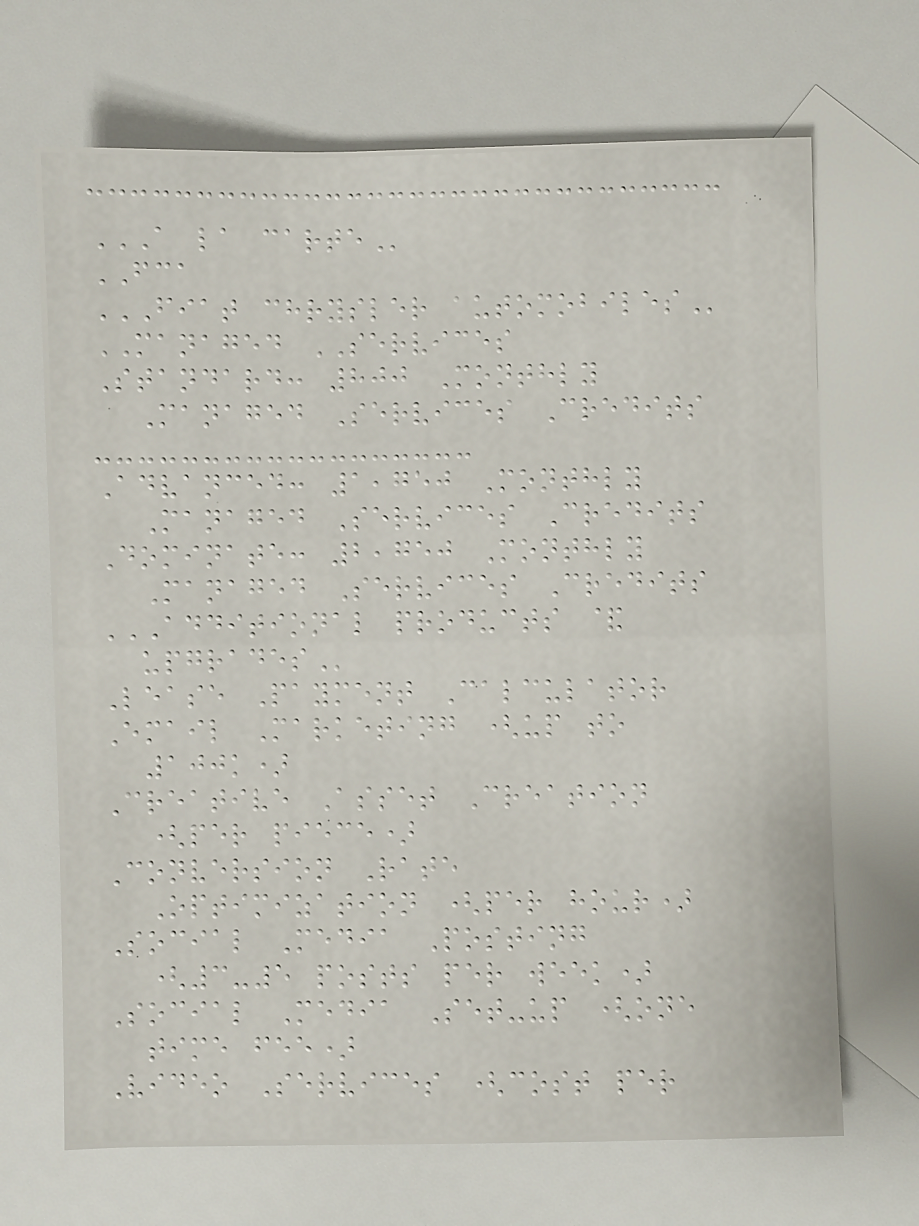A LA CARTE
FCA
FIAT CHRYSLER AUTOMOBILES
MANAGED SERVICES
Standard: 800 Monthly
Managed Services Credits
Advanced: 1,750 Monthly
Managed Services Credits
Dominate: 2,750 Monthly
Managed Services Credits
ADDITIONAL PRODUCTS &
UPGRADES
Lease Payment Calculator
Email Marketing (up to
100k)
Creative Asset Creation
(per piece)
Conversion Rate
Optimization (per hour)
Social Media Posting
(3-5 posts per week)
Social Media Set-up (one
time fee)
Video Services (cost per
